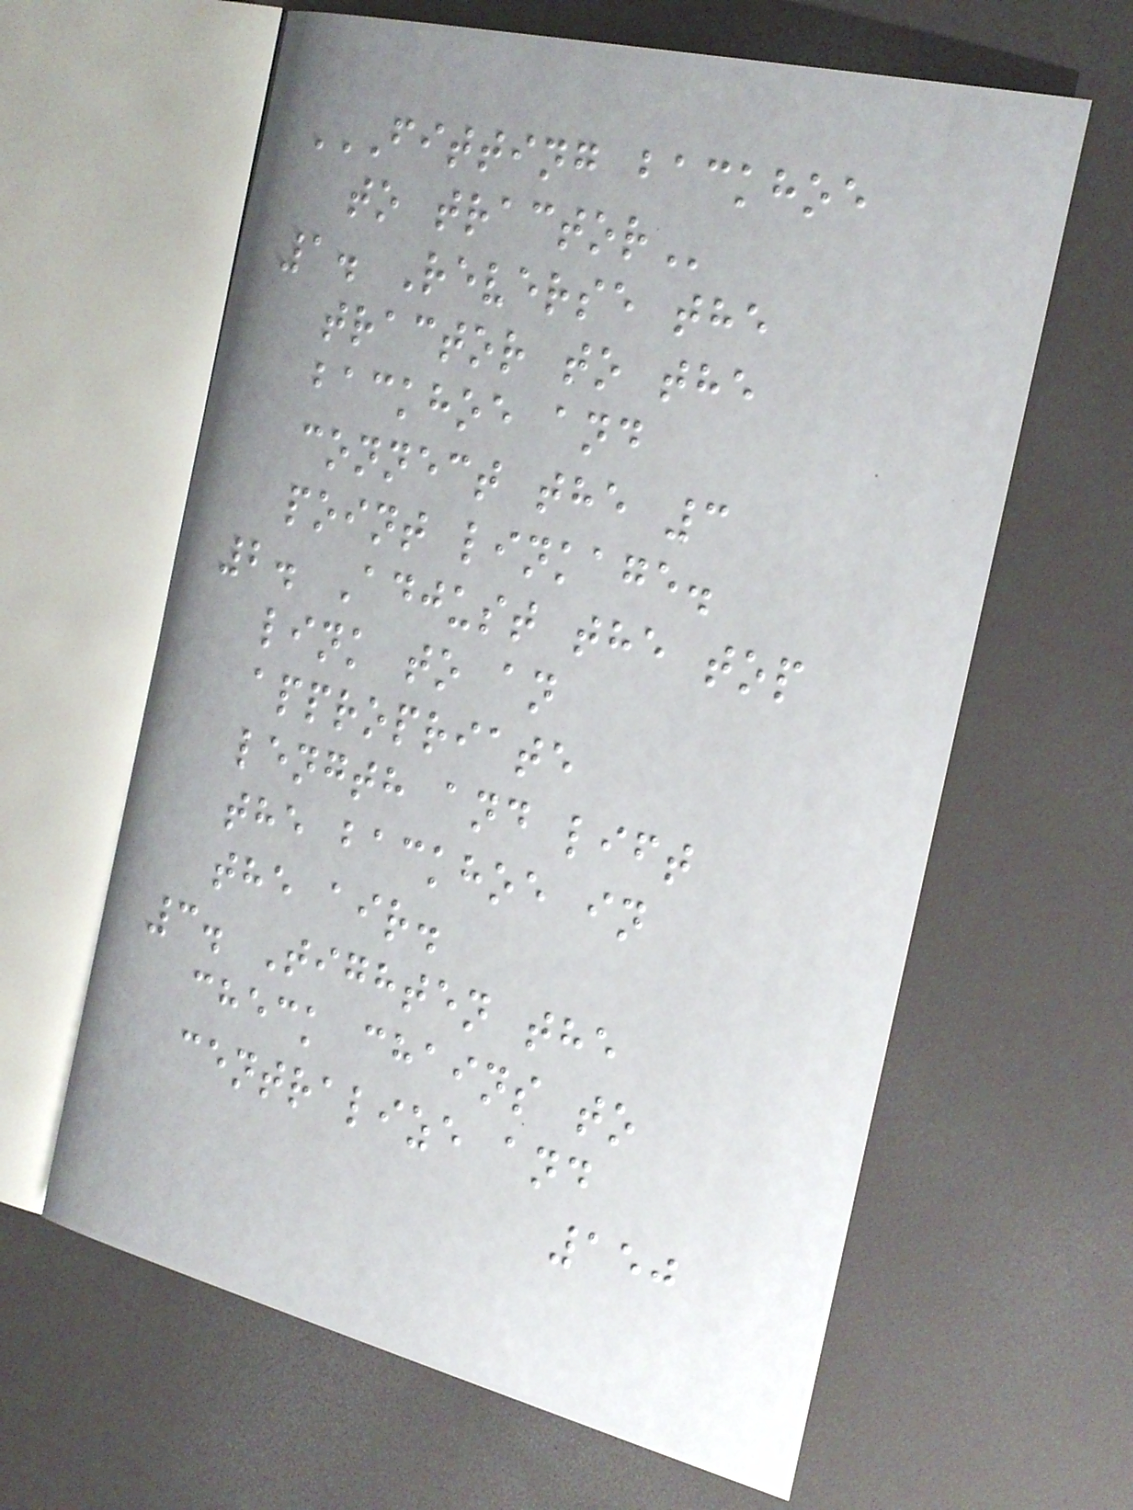FITTING BACKHOE
TO TRACTOR
1. Reverse the
tractor to the
backhoe and
connect the 3
point linkage.
2. Adjust the top
link to an
appropriate
length and lift
the backhoe in
the air.
3. Tighten the
check chains to
centralize and
150
